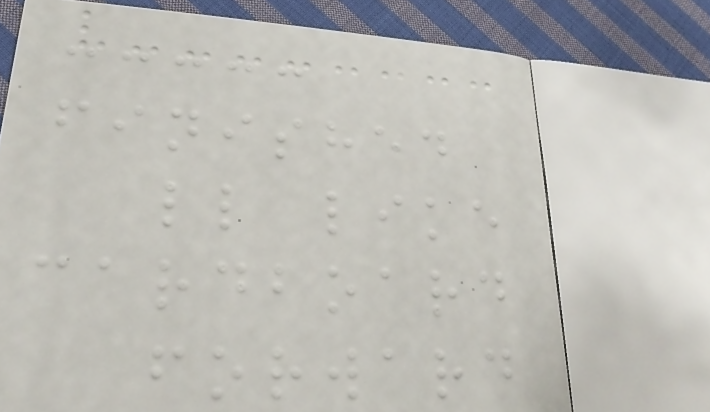finished
ll like
cardboard
forward
